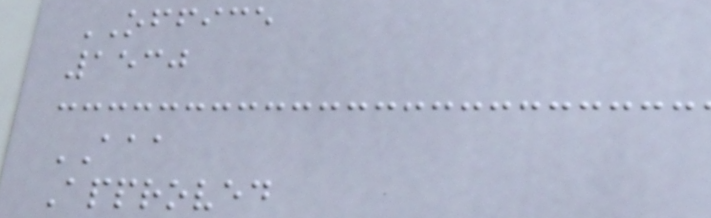OFFICE
1530
AAA
Approved
